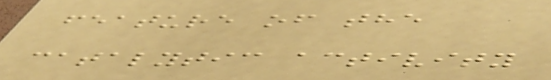feature of the
catalytic activity
